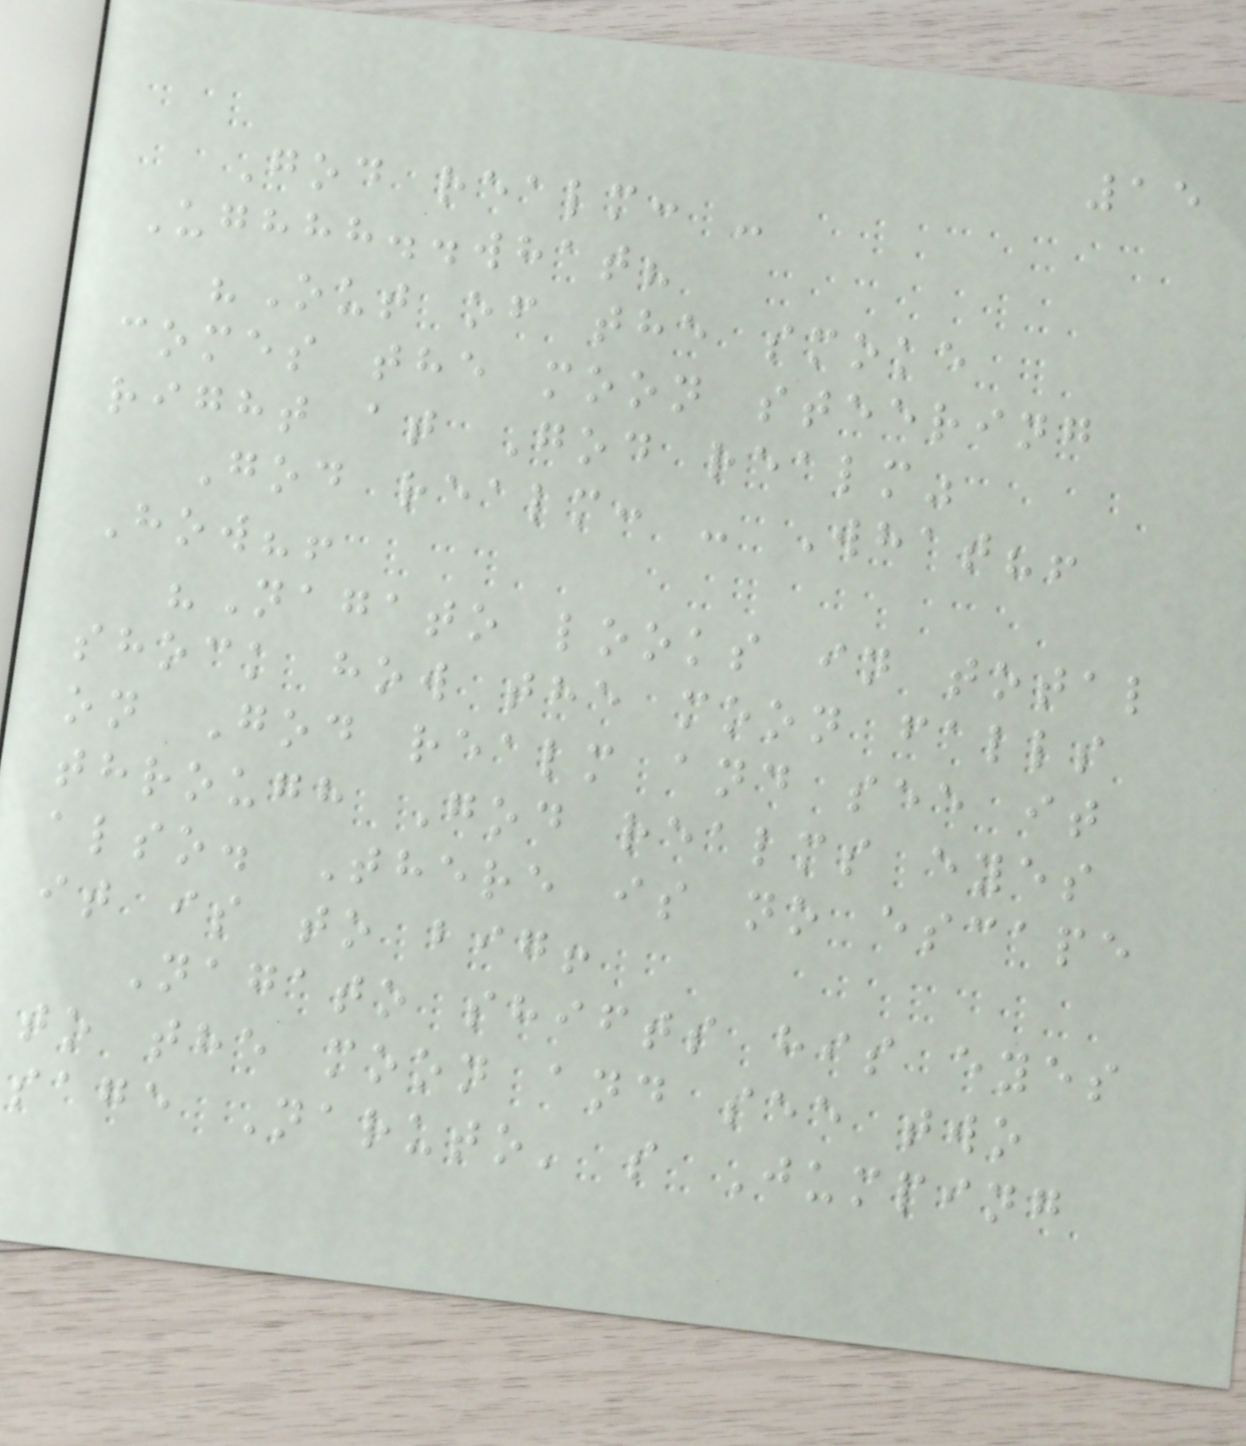15
God realm: -
Ughhh..what?
"Out of the smoke
comes the moon steering
right at God realm"
God realm: - What?!
How?!
"Nagato looks in total
shock how the moon falls
on God realm and see it
through God realms eyes
also. There is no escape
it is to big!
Nagato shifts his eyes
to the moon and see two
sage Naruto' s Jumping
